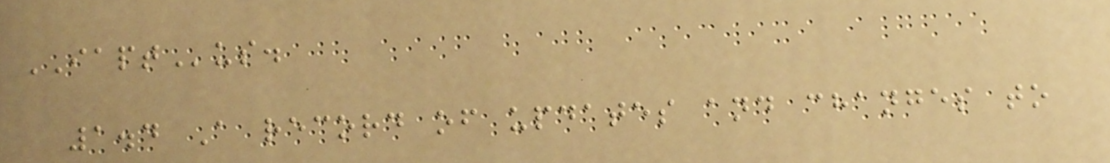IAPTus.
1.4 A record of updates and changes to
